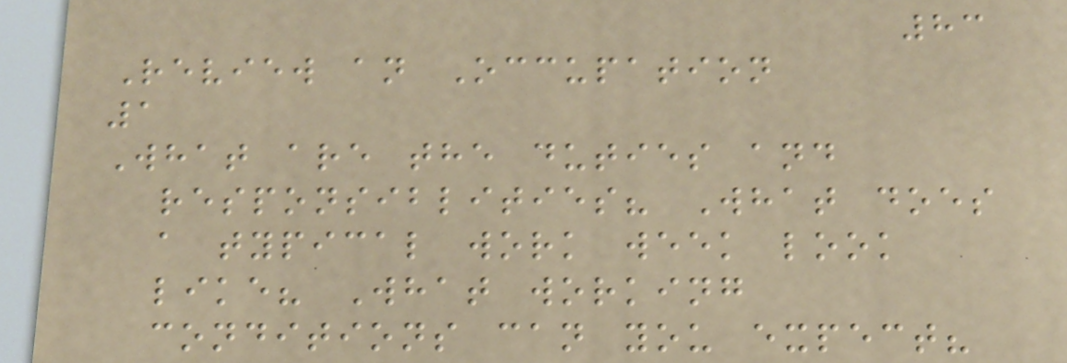83
Review an Occupation
1
What are the duties and
responsiblities? What does
a typical work week look
like? What working
conditions can you expect?
